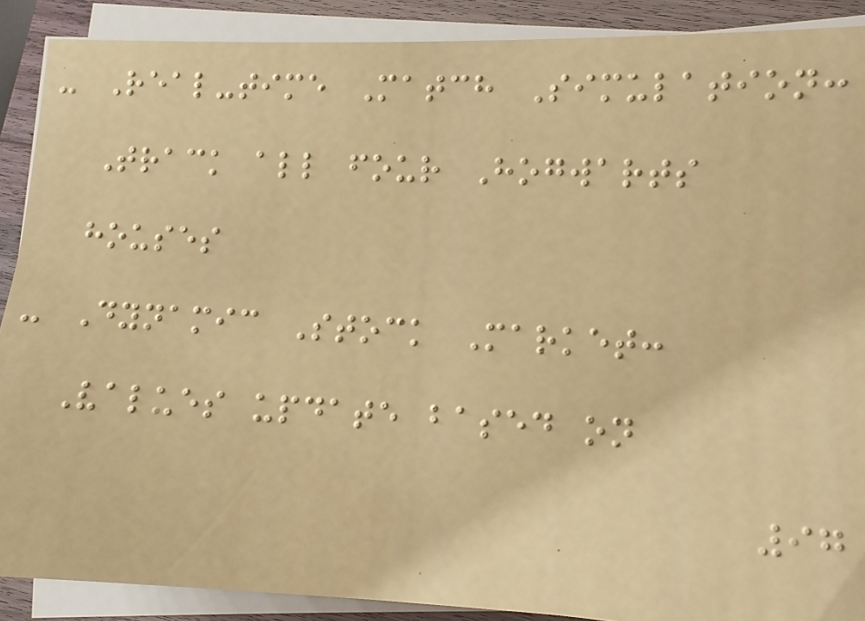- Real-time Match Simulation:
Track all four Hogwarts
houses
- Dynamic Stock Market:
Values update based on
97
